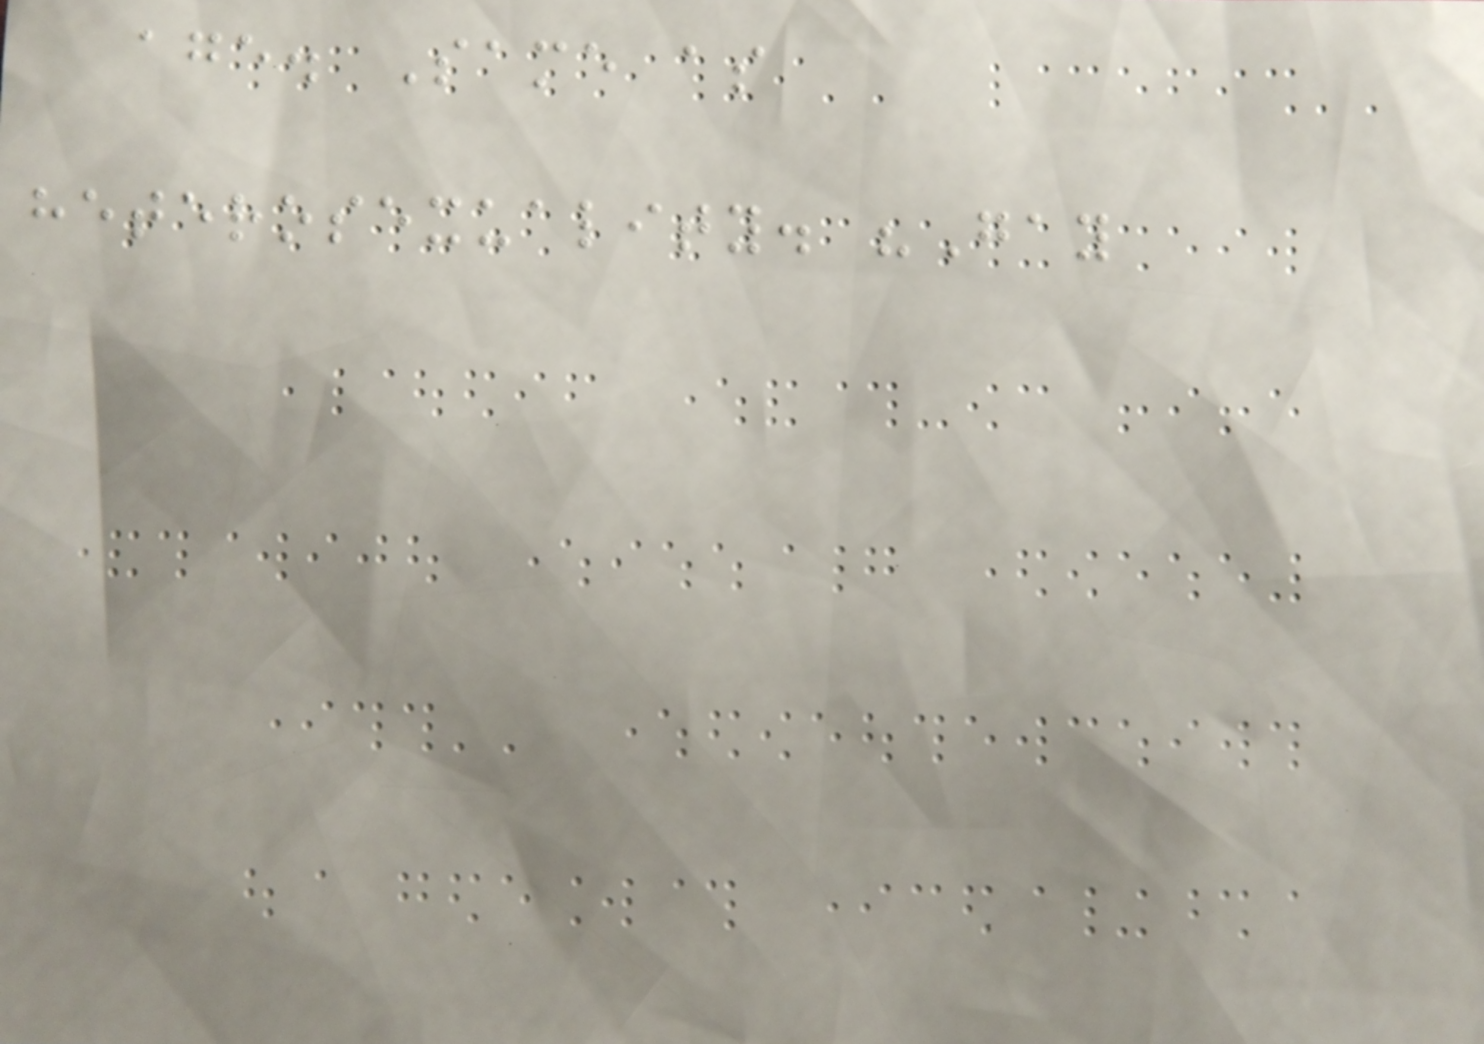age. Same as
heterosexuality. "Gay
